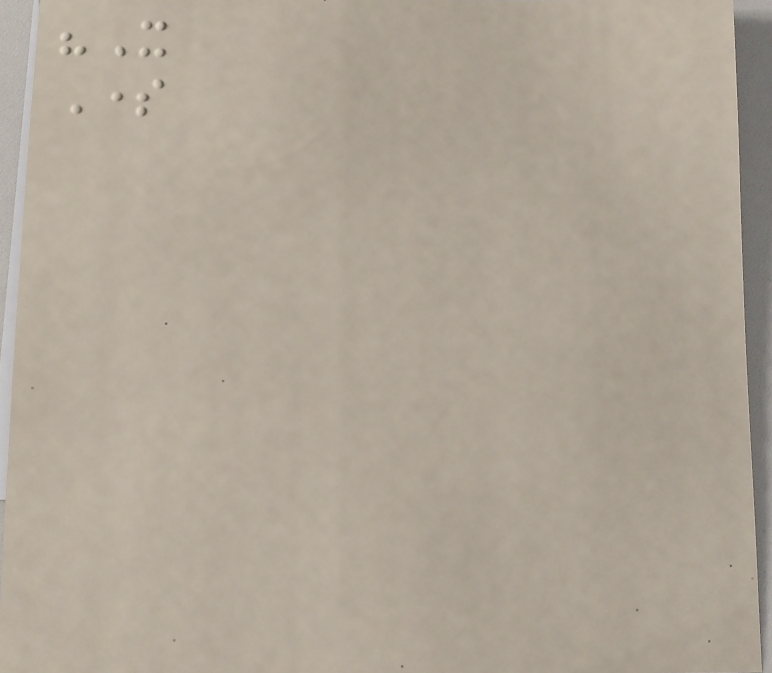"It
Some
